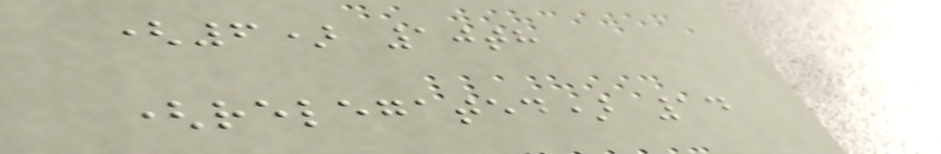(6) 10th
(relegated) 14
